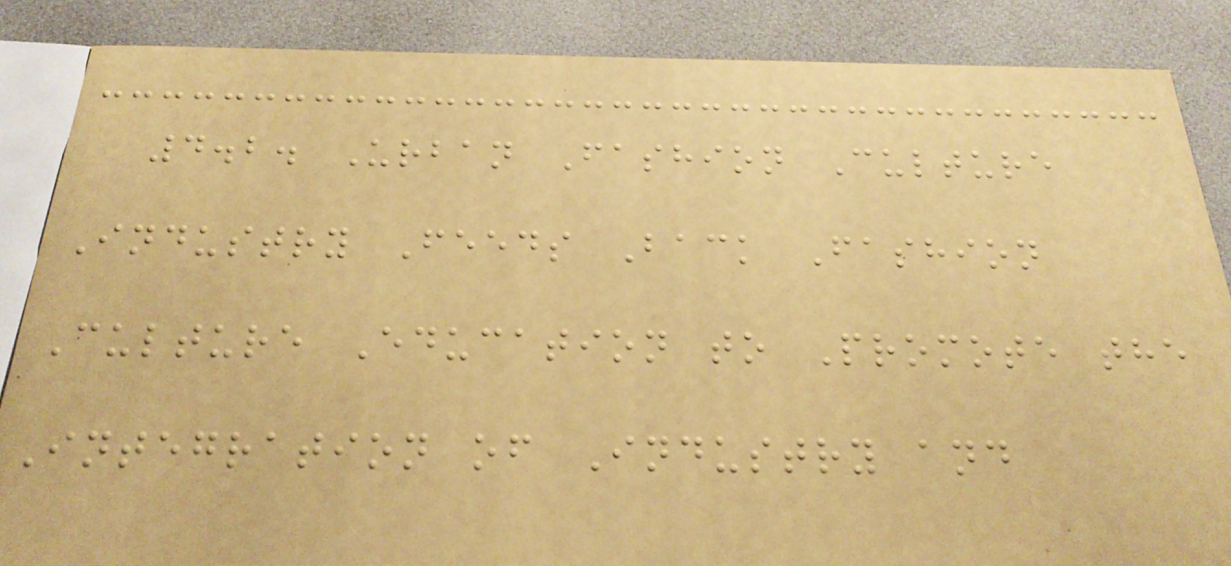4.2. Urban Fashion Culture
Industry Feeds Back Fashion
Culture Education to Promote the
Integration of Industry and
